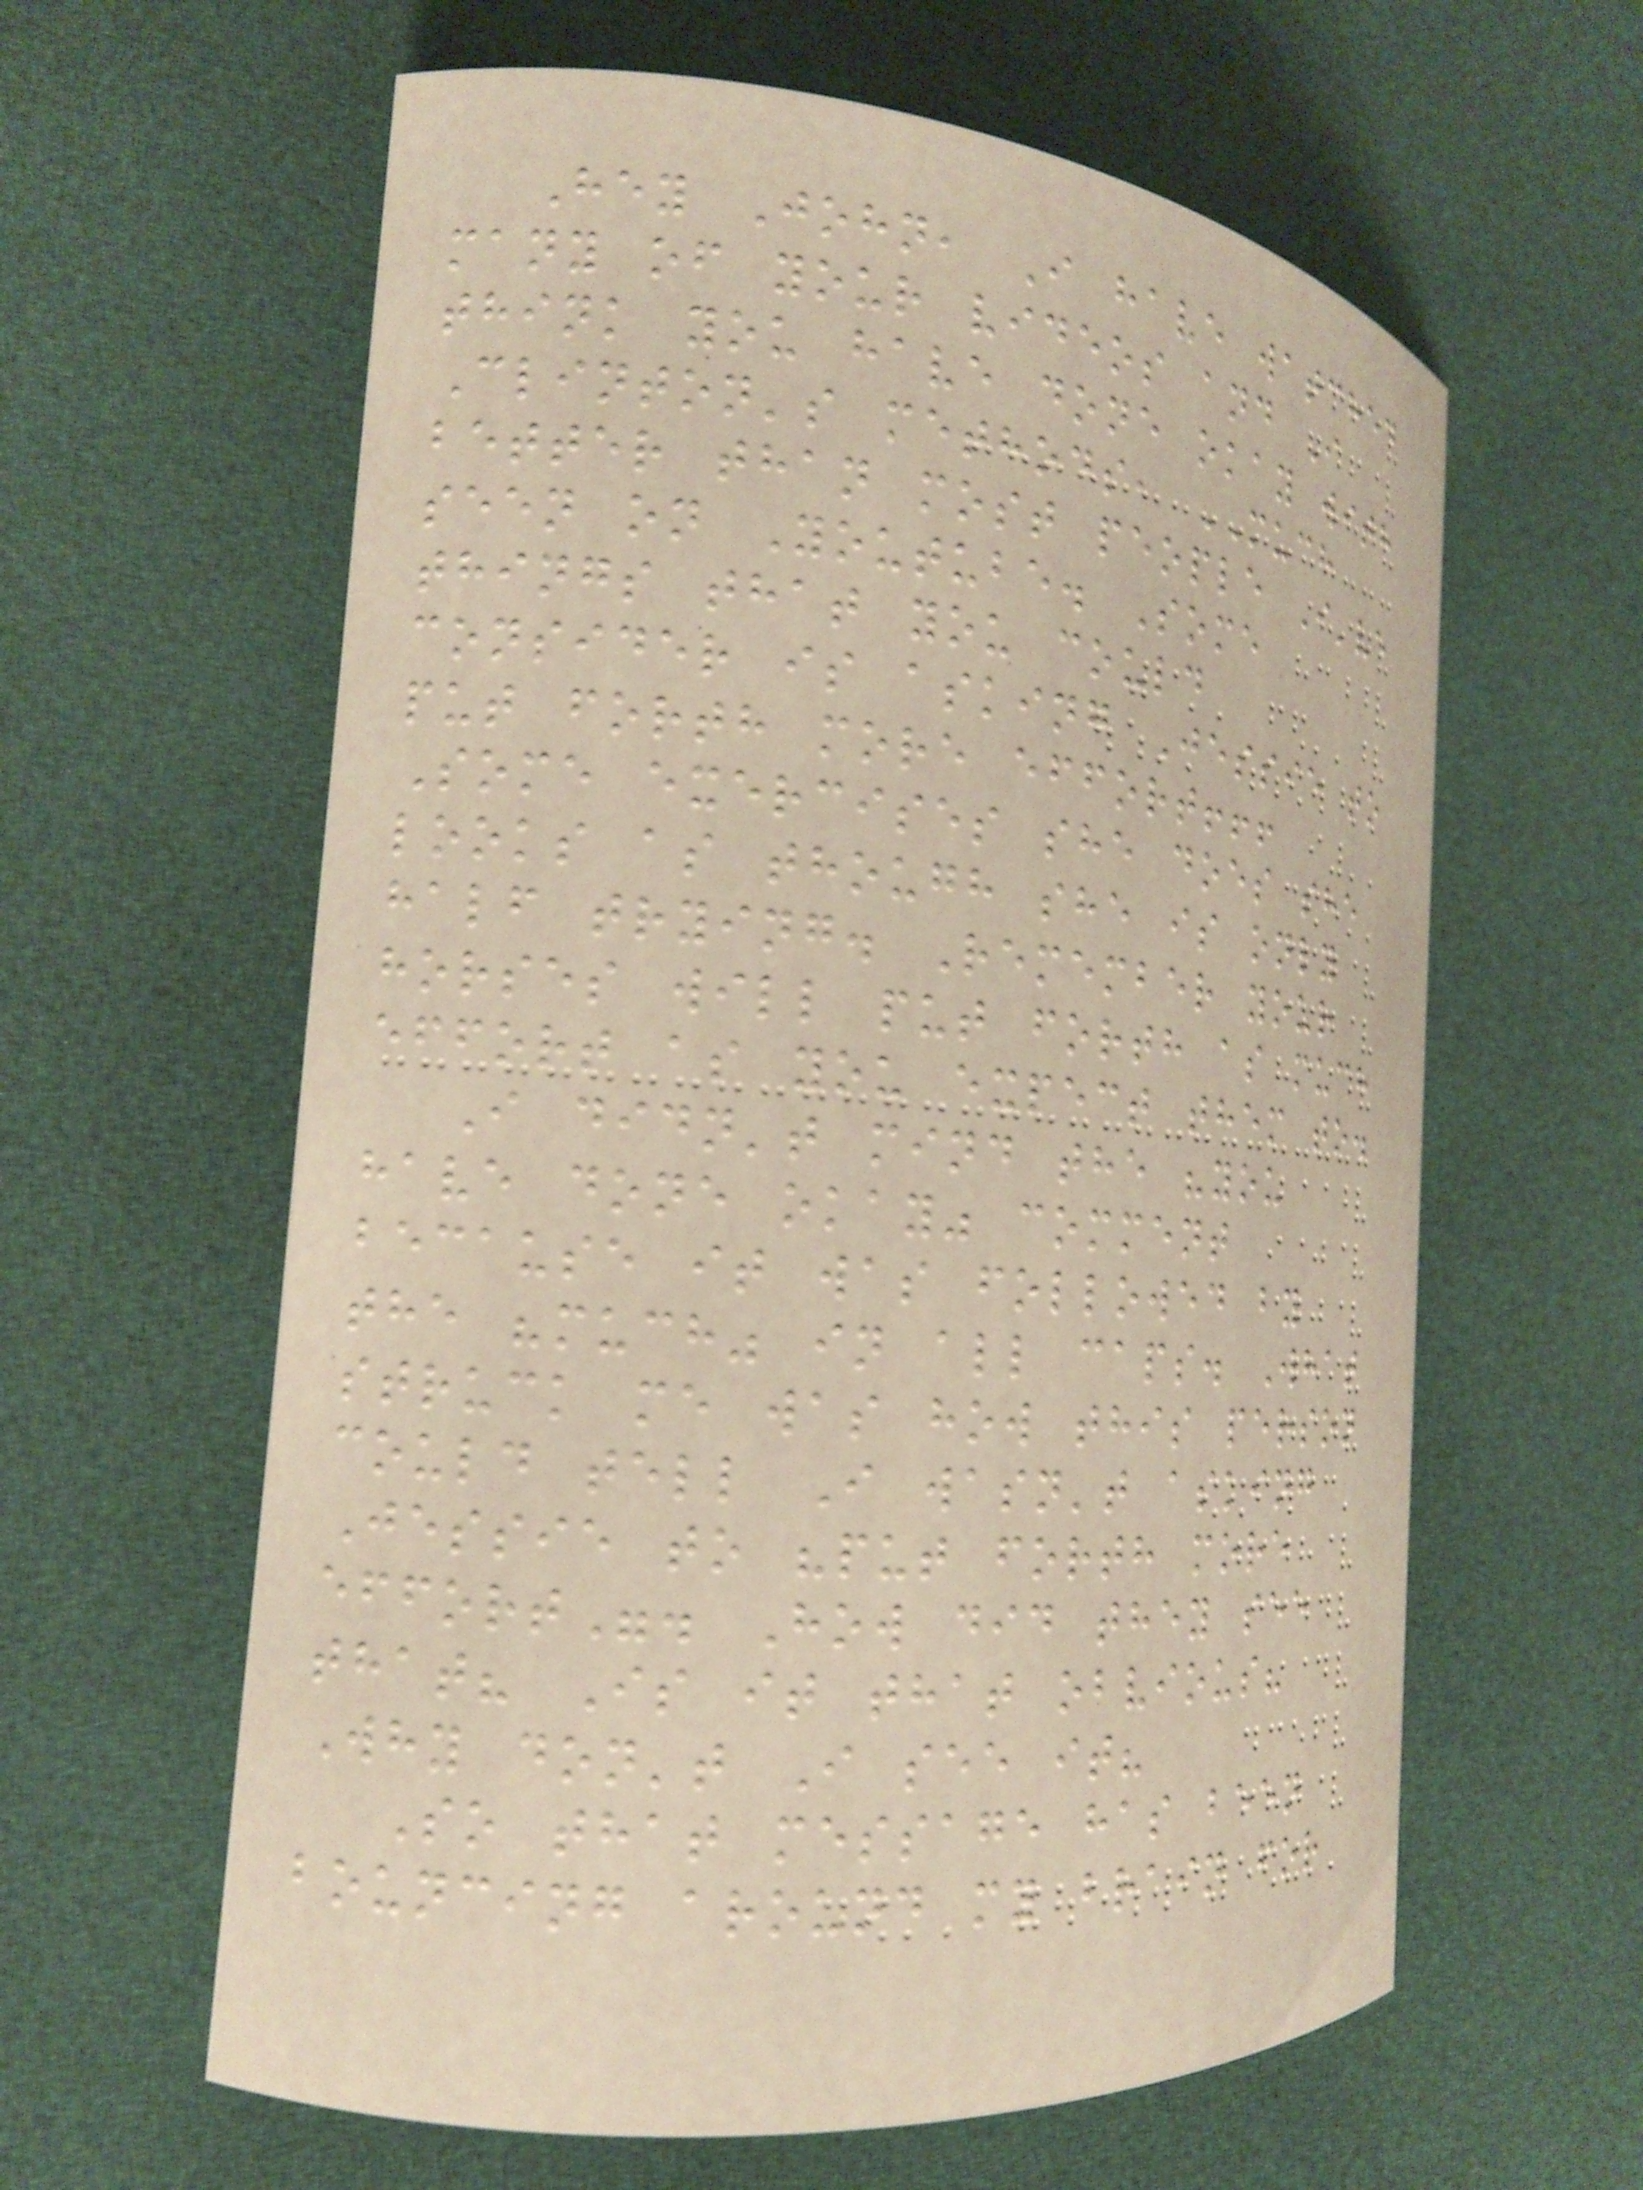Hey John, I have watched
many of your videos and I
think you have done okay with
Clinton's methods, MUCH
better than most people I've
seen on Youtube. Some
things that you could
consider is asking Jessie to
put forth more effort!!!
Some exercises she does she
looks as though she is only
half trying. Remember your
horses will put forth as much
effort as you expect them to.
I didn't mind the "you
have done okay" comment
because it was followed by
the "much" in all caps. What
struck me was how this person
could tell I wasn't asking
Jessie to "put forth more
effort". How did they see
that? Is it that obvious?
Why don't I see it?
So that message has been
bouncing around my brain for
